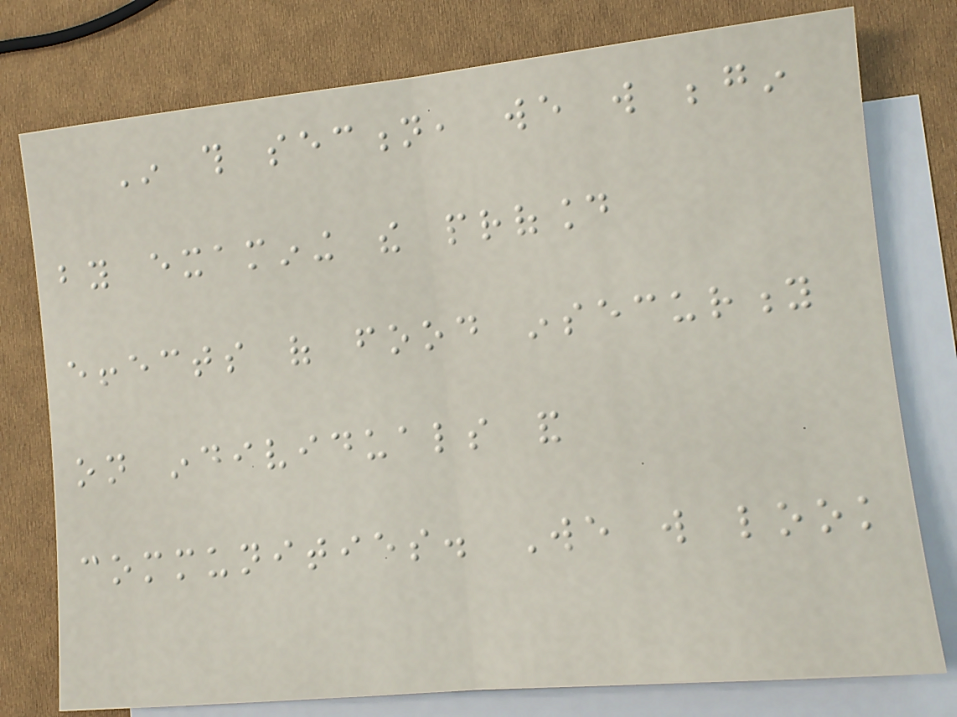In this section, we will begin
by examining the profound
effects of food insecurity
on individuals and
communities. We will look
